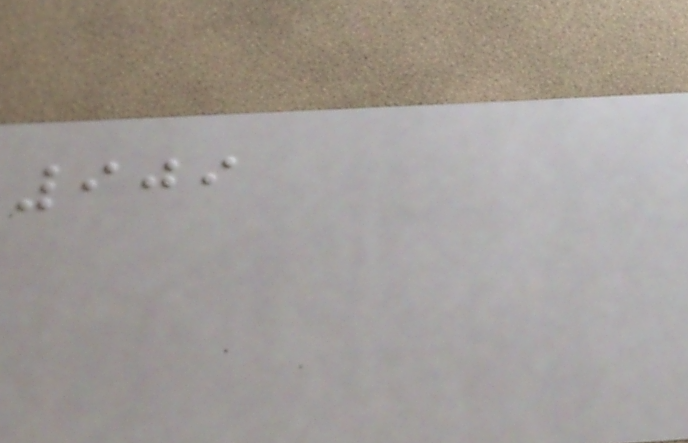909
